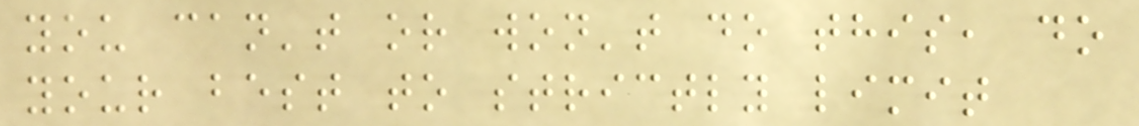you can't or won't do this, do
your best to strictly limit
